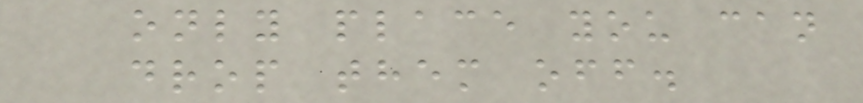only place you can
drop them off.
